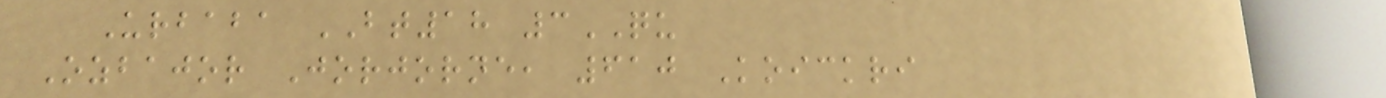Urbaba BT18 3QU
Ozbajor Jorjorne, 610 Koickri
